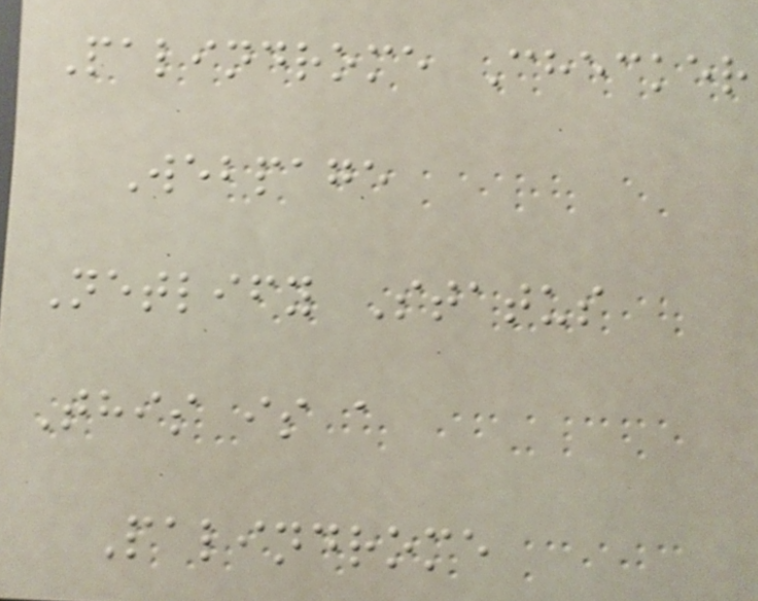Palindrome Checker
Webpage
Netlify Status
This is a
Palindrome
